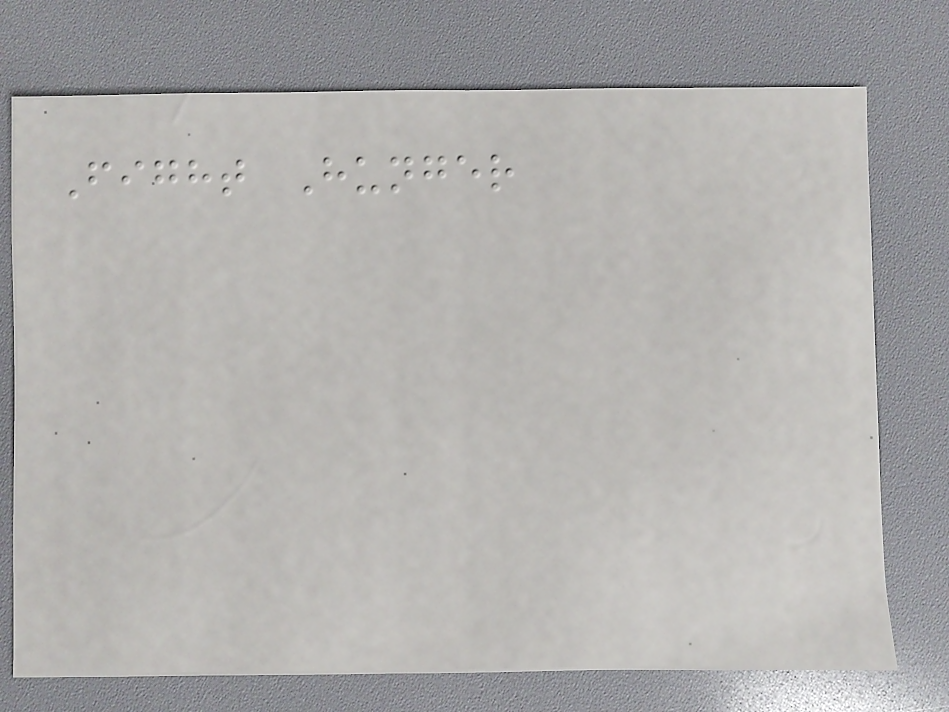Fight Hunger
